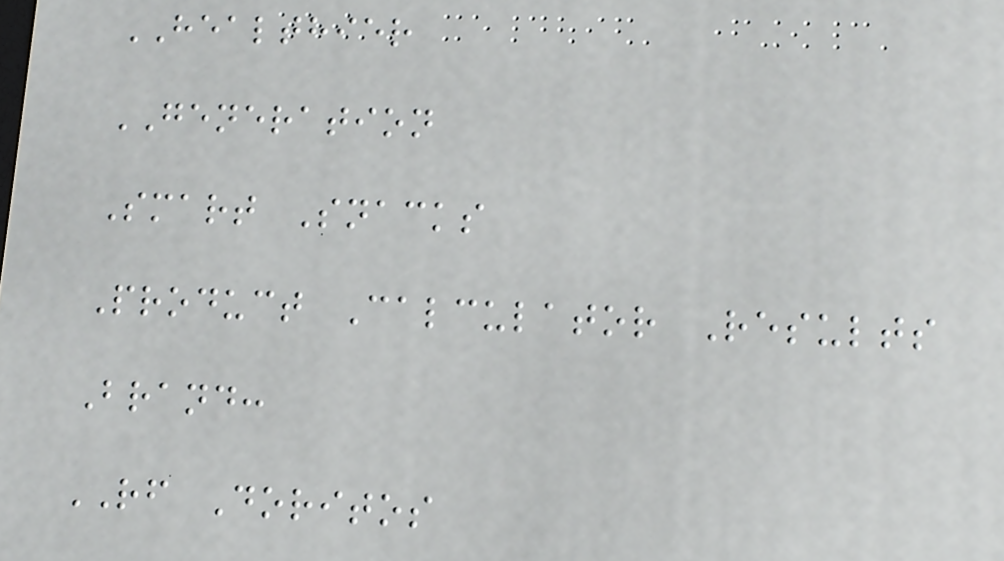HEALTHIER
GENERATION
Smart Snacks
Product Calculator Results
Brand:
RF Doritos
